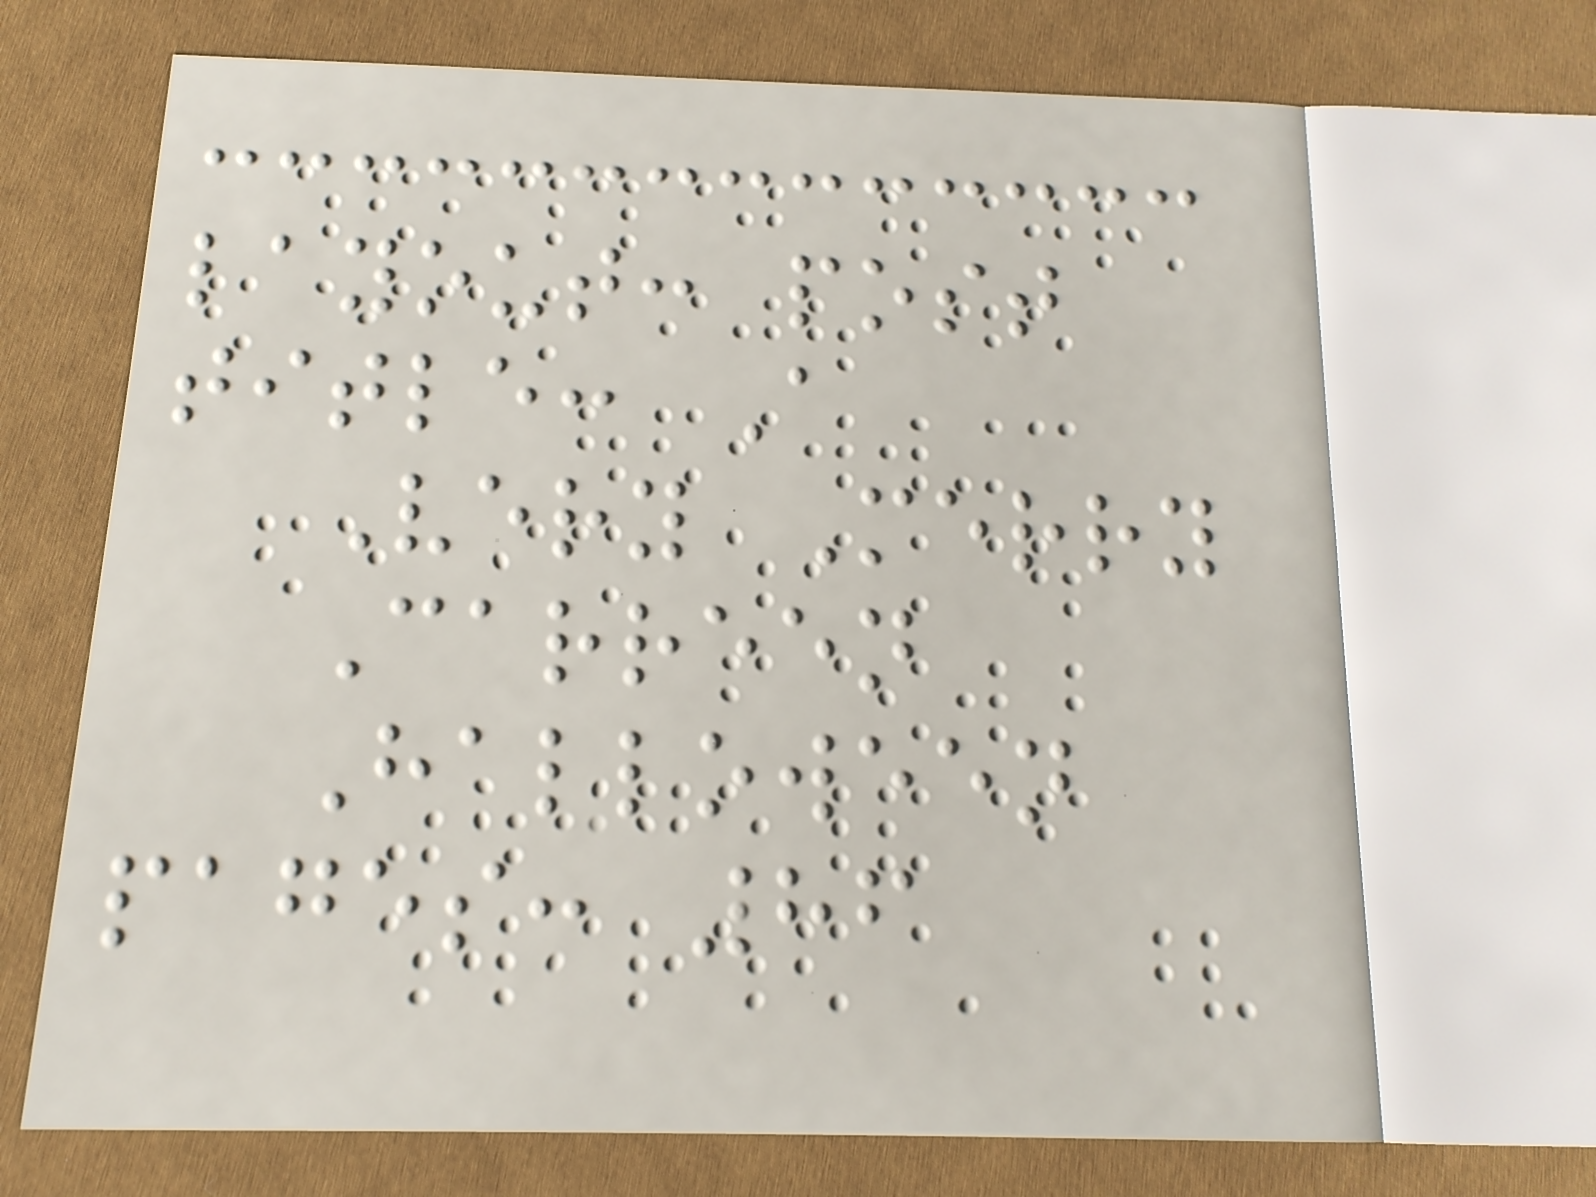layout: post
title: A
Very Merry
Carreen
Halloween
pages: 86
